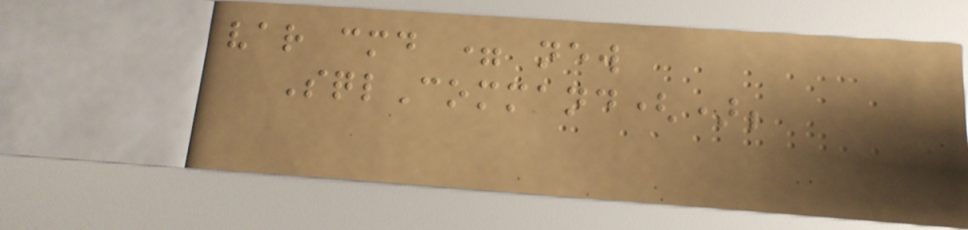var cmd = new
SqlCommand();
